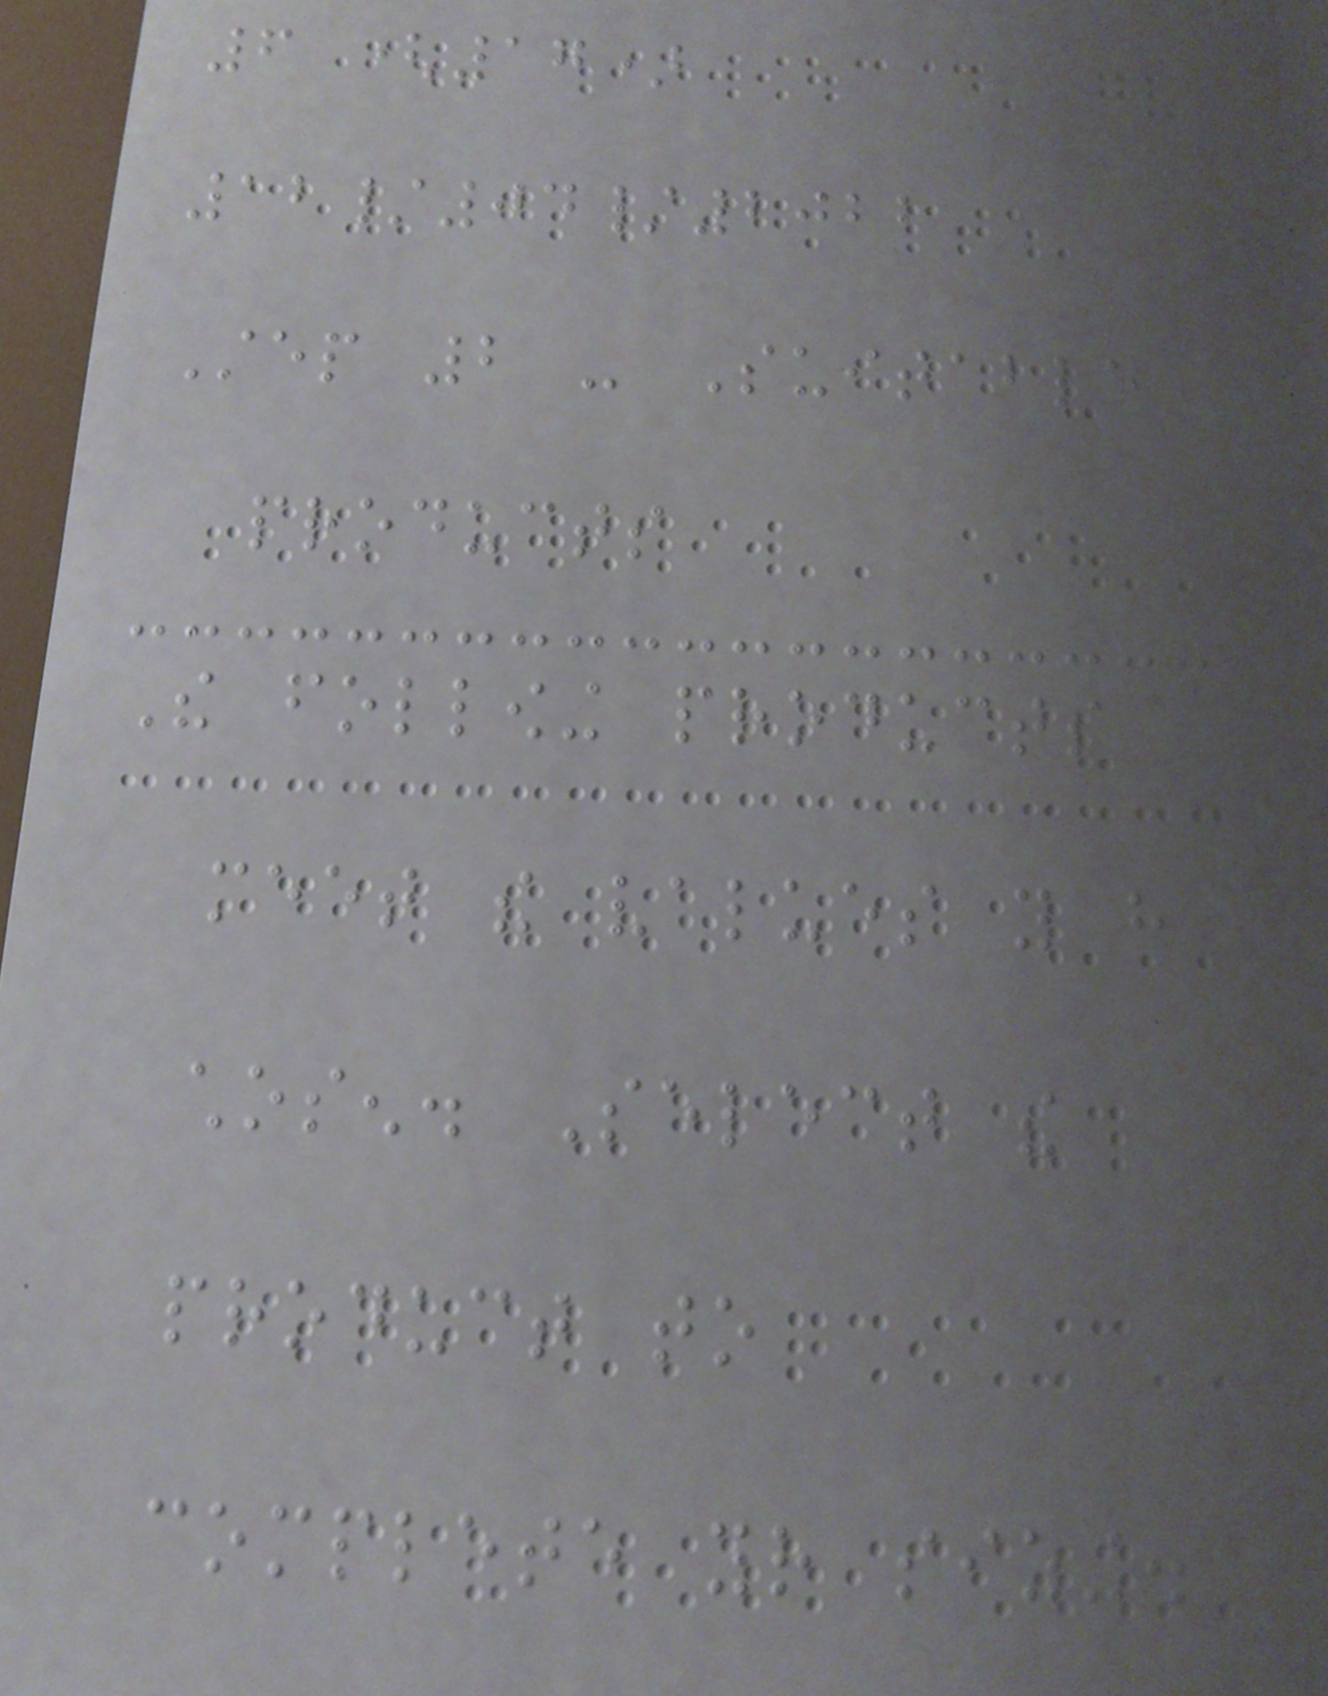6 (17)
12/04/2022
Step 2 - Suitable
products
The following products
meet the values you have
chosen. Select the
product to
complete your sizing.
